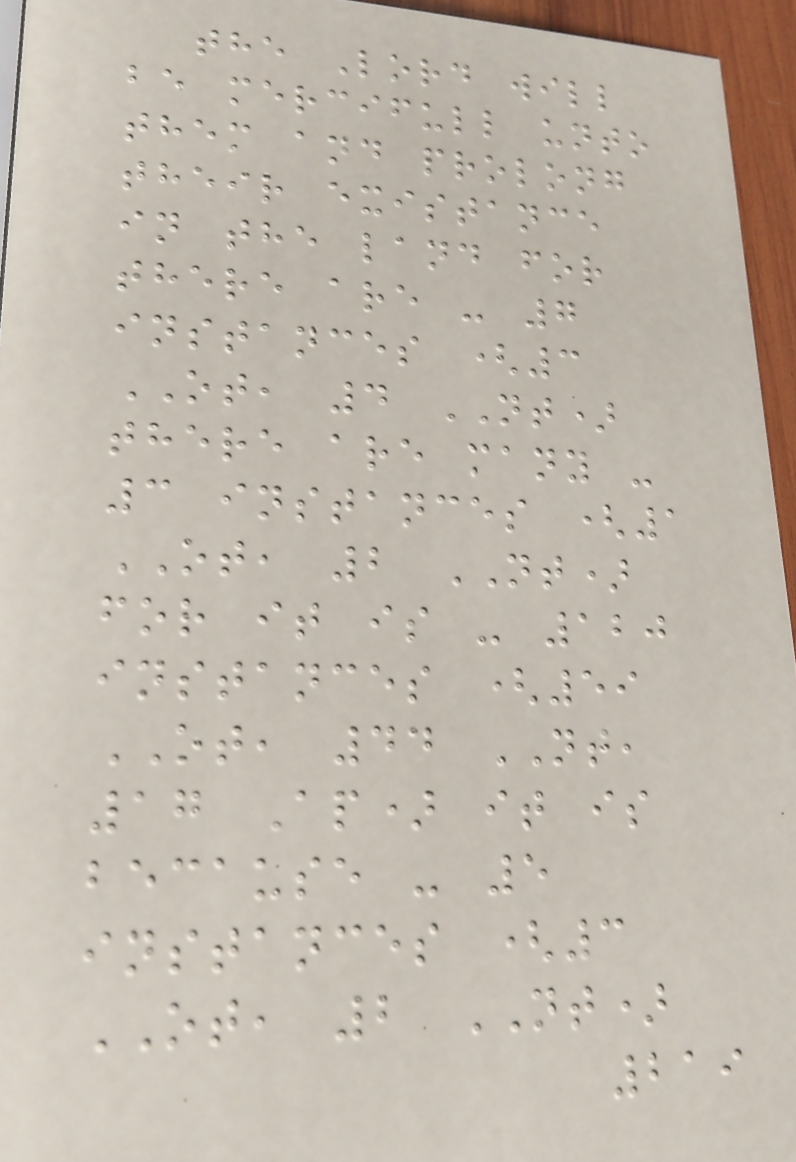the Lord will
be mercifull unto
them and prolong
their existance
in the land for
there are - 7
instances (3
OT, 4 NT)
there are many -
3 instances (1
OT, 2 NT)
for it is - 120
instances (59
OT, 44 NT,
17 Ap) it is
because - 5
instances (3
OT, 2 NT)
219
